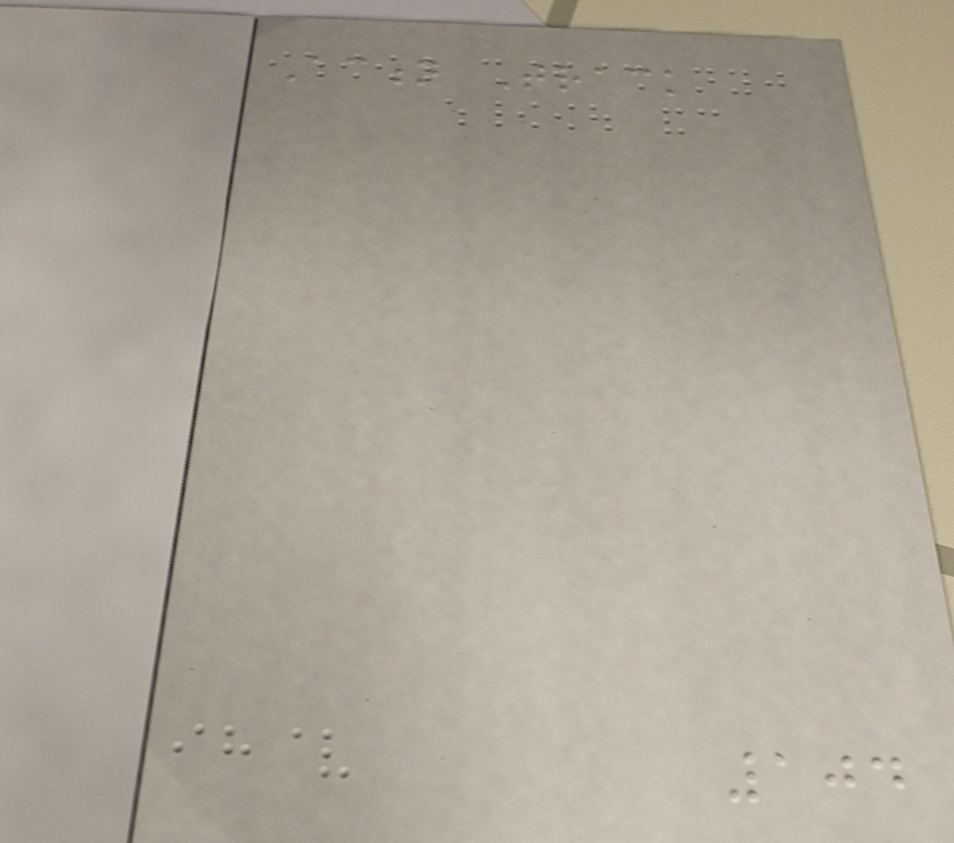Action Track
104
